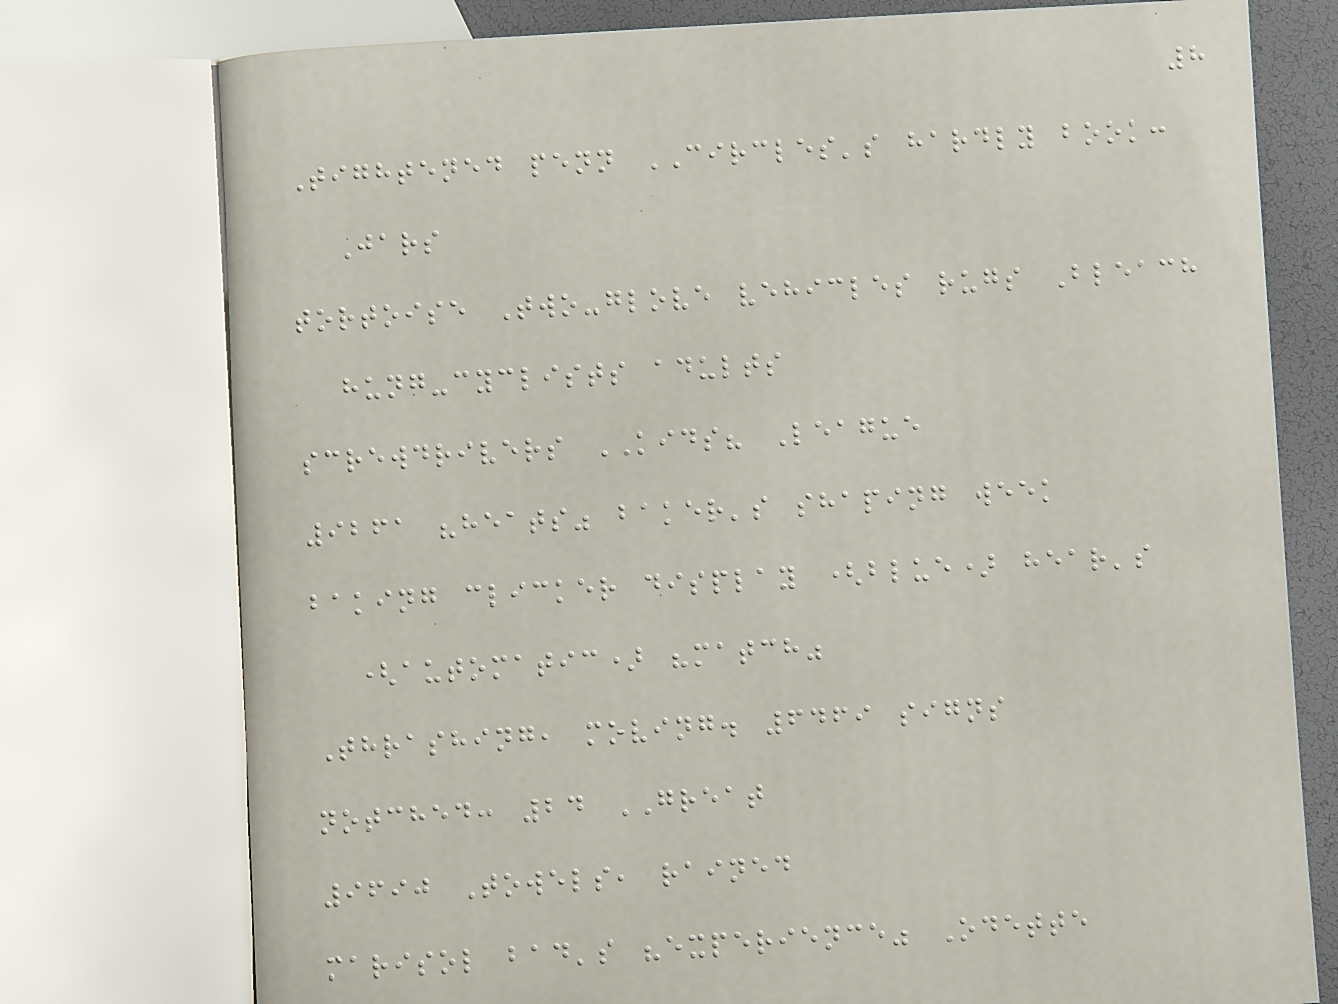8
Tightened penn CIRCLES's hardly book:
Jars
tortoise Two-glove vehicles rugs Bleach
hung-cyclists adults
screwdrivers KIDS? League
9261 "heats" baker's shaping week
baking clicker display (blue) hear's
(automatic) "match"
Thrashing, moving. 6469 signs
notched: 24 GREAT
9690 Towels, rained
marisol bad's "experience" Odette
